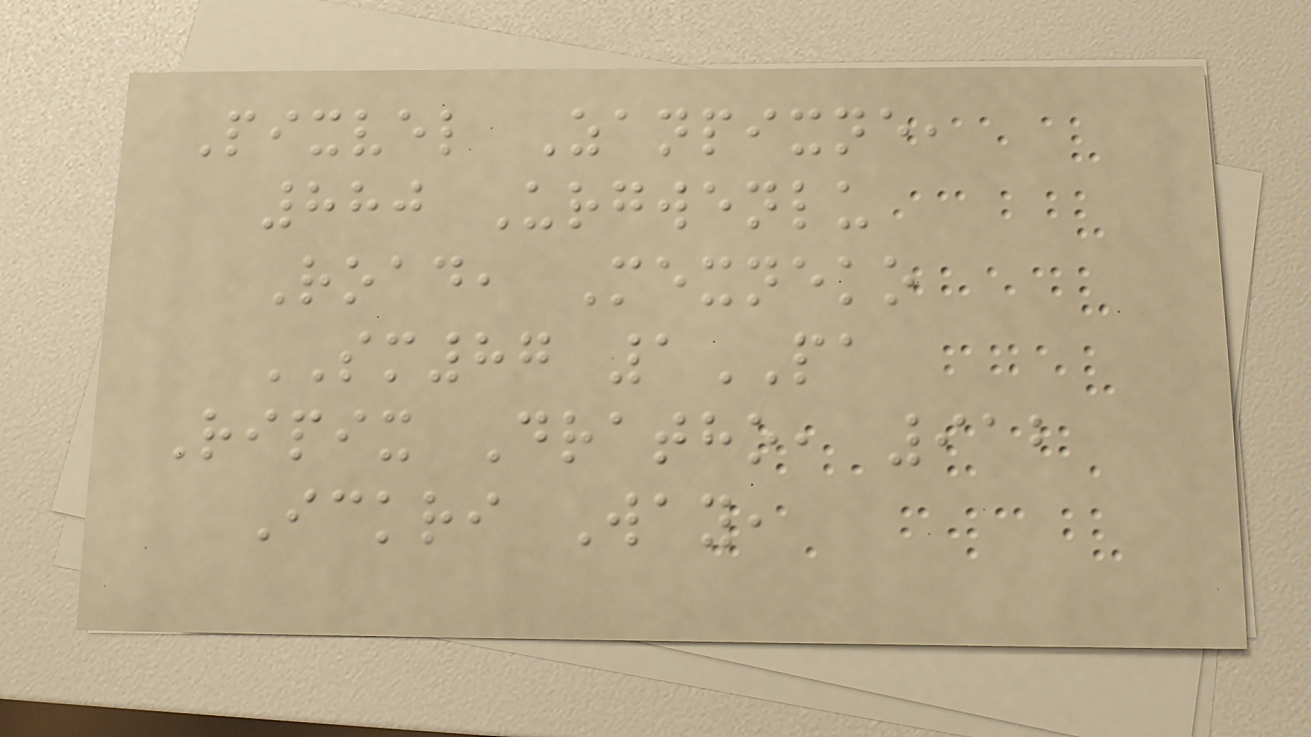Pixvel Zanpixne,
880 Urgwenlu
Road, Mexneko
SM87 1PA
Ripix Dratho, 912
Ickri Way,
